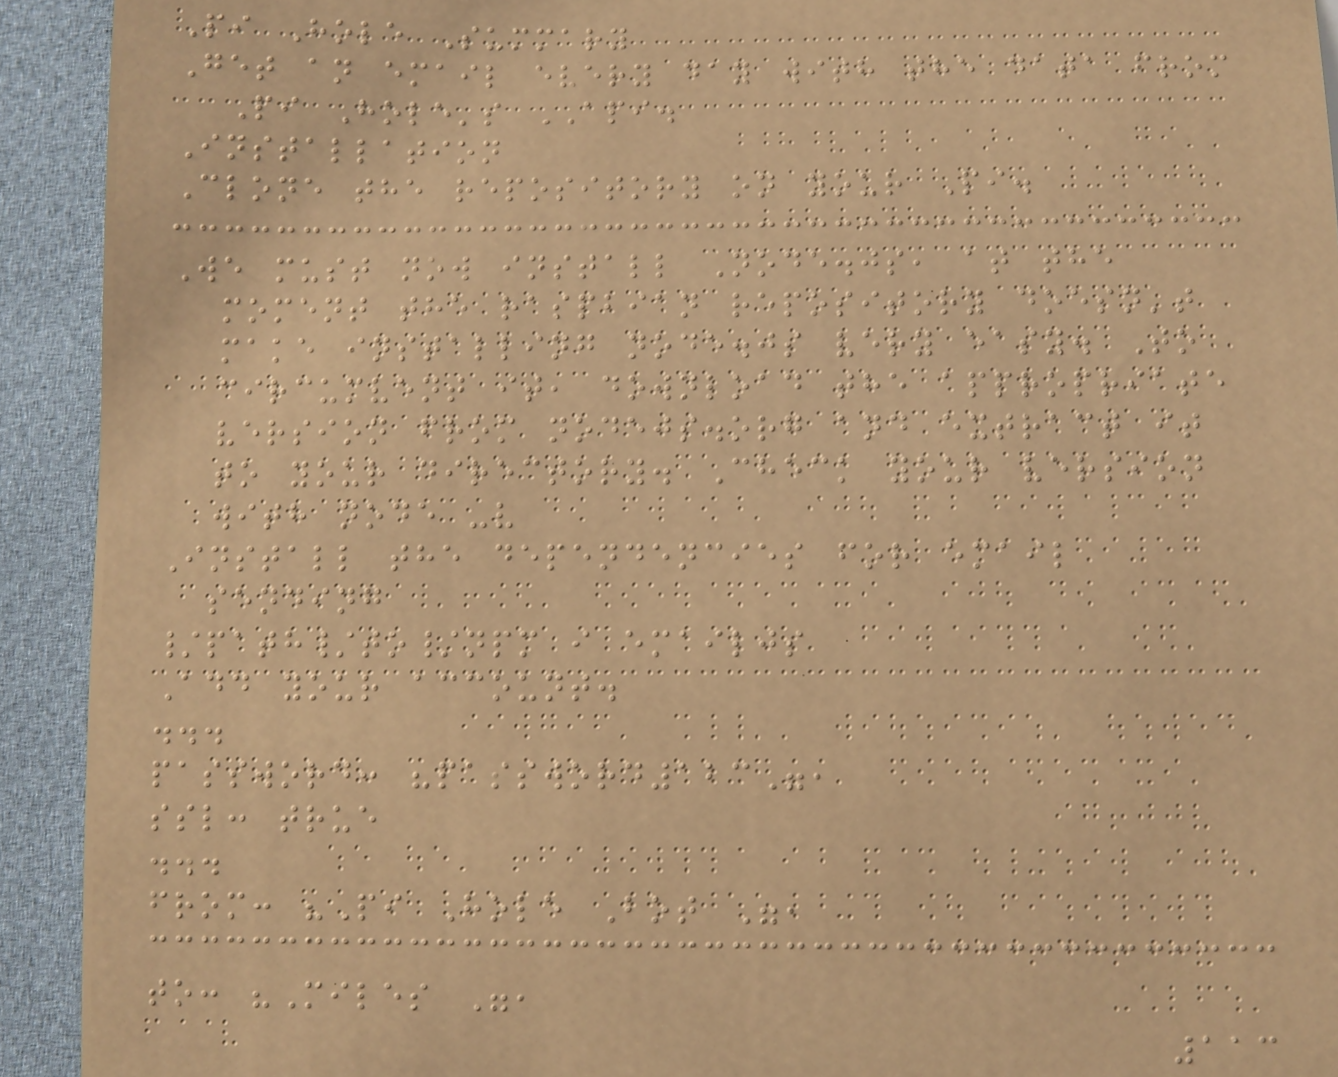Pi Hole Summary
Get an email every day with the data from
Pi Hole's API.
Installation
Clone the repository on your Pi.
We must now install Node.js, at the
moment the raspbian repository doesn't
make installing node.js very easy. To
circumvent it, download the appropriate
version from nodejs.org and extract it
to your directory. Check your version
with node -v
Install the dependencies for email
sending
/path/to/npm i emailjs
Add your account.
...
password: "password123",
ssl: true
...
from: "Pi Hole Bot ",
to: "Miles ",
113
